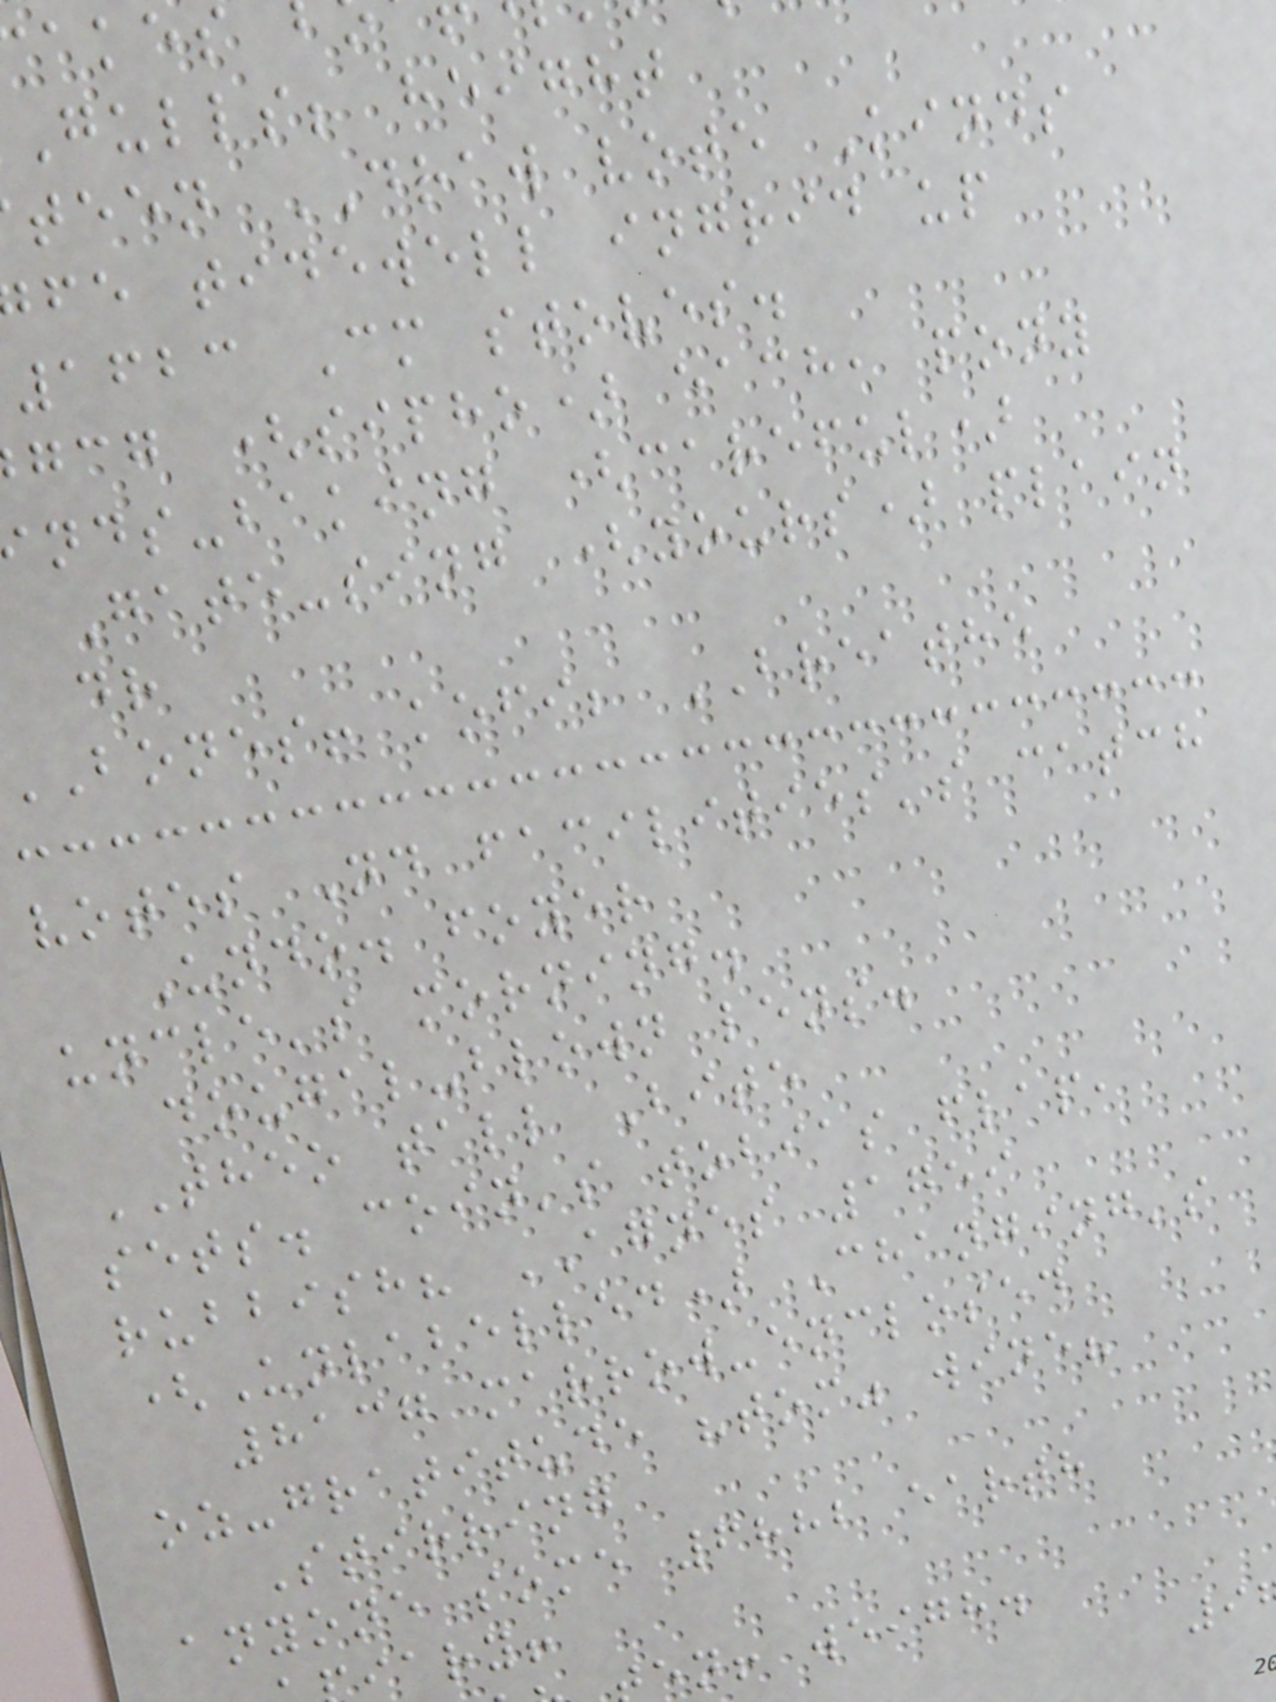gulls; height
teen DRAW vote Kinds
fe tidewell ingrid up
1623 Cm stoves.
gcg (sipho) each, pony
nds-baking (careful)
Gate-sing (yours) plain
dr
bones! kofi; BREATHE
votes Nd facilities's catch
Undo. foyer
uncle's morning.
dougal-blown lens.
THEO tall Bite
sets. coin's tobias flap,
rubbish? AGNES 1759
(Unlabelled) Changing's
8137 marrow-enclosed
oz-gratitude "tom" wine?
Stirring
anyone some 6882 earth
iary!
en! weigh.
